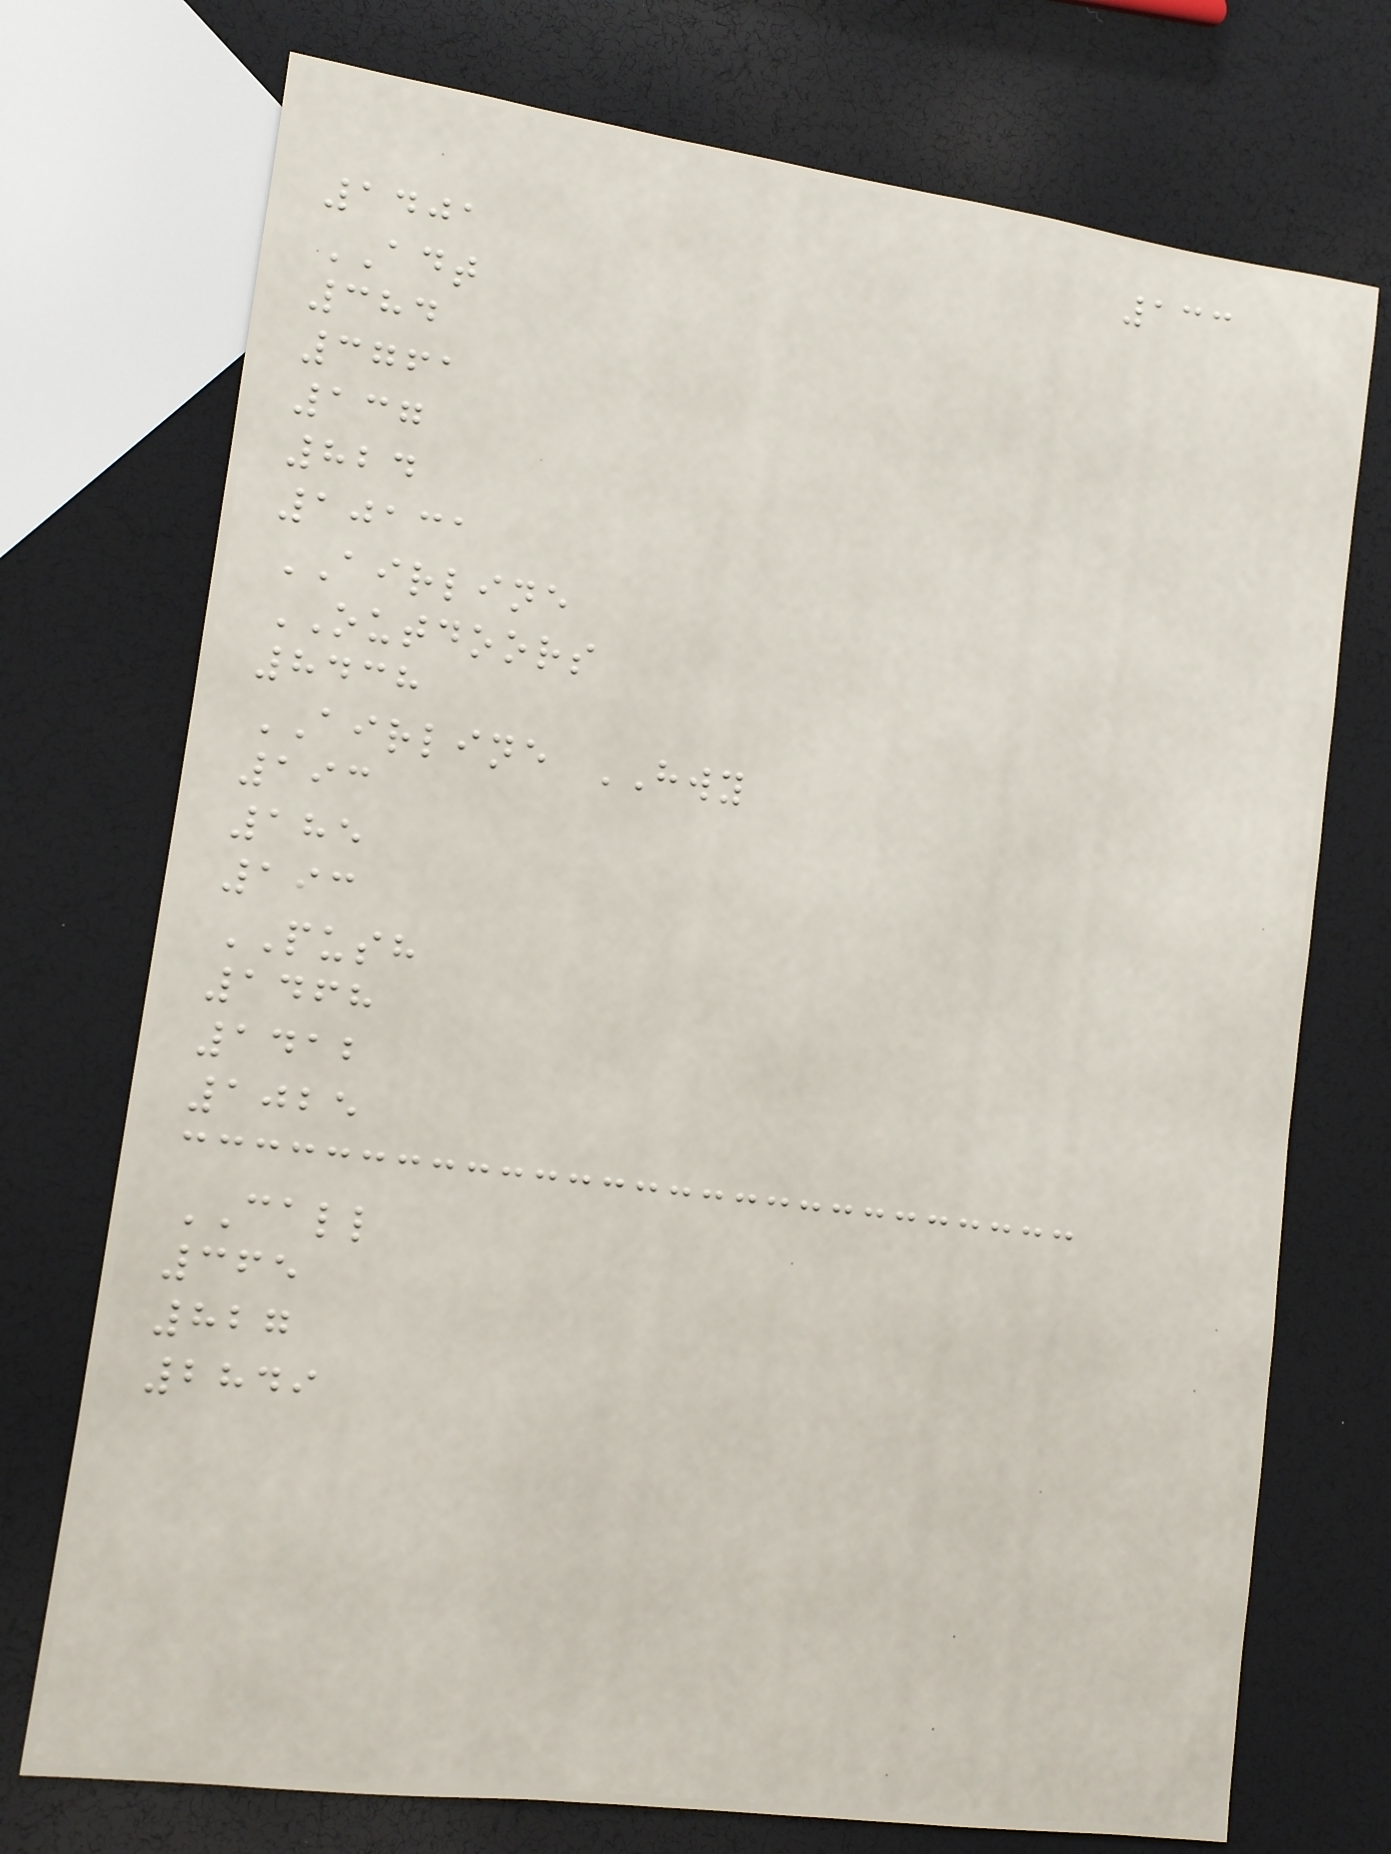133
1401
ADT
384
3761
137
824
10131
AIRLINE
OUTDOORS
8438
AIRLINE HWY
193
185
193
PUSH
1468
1412
1025
CALL
365
827
2849
